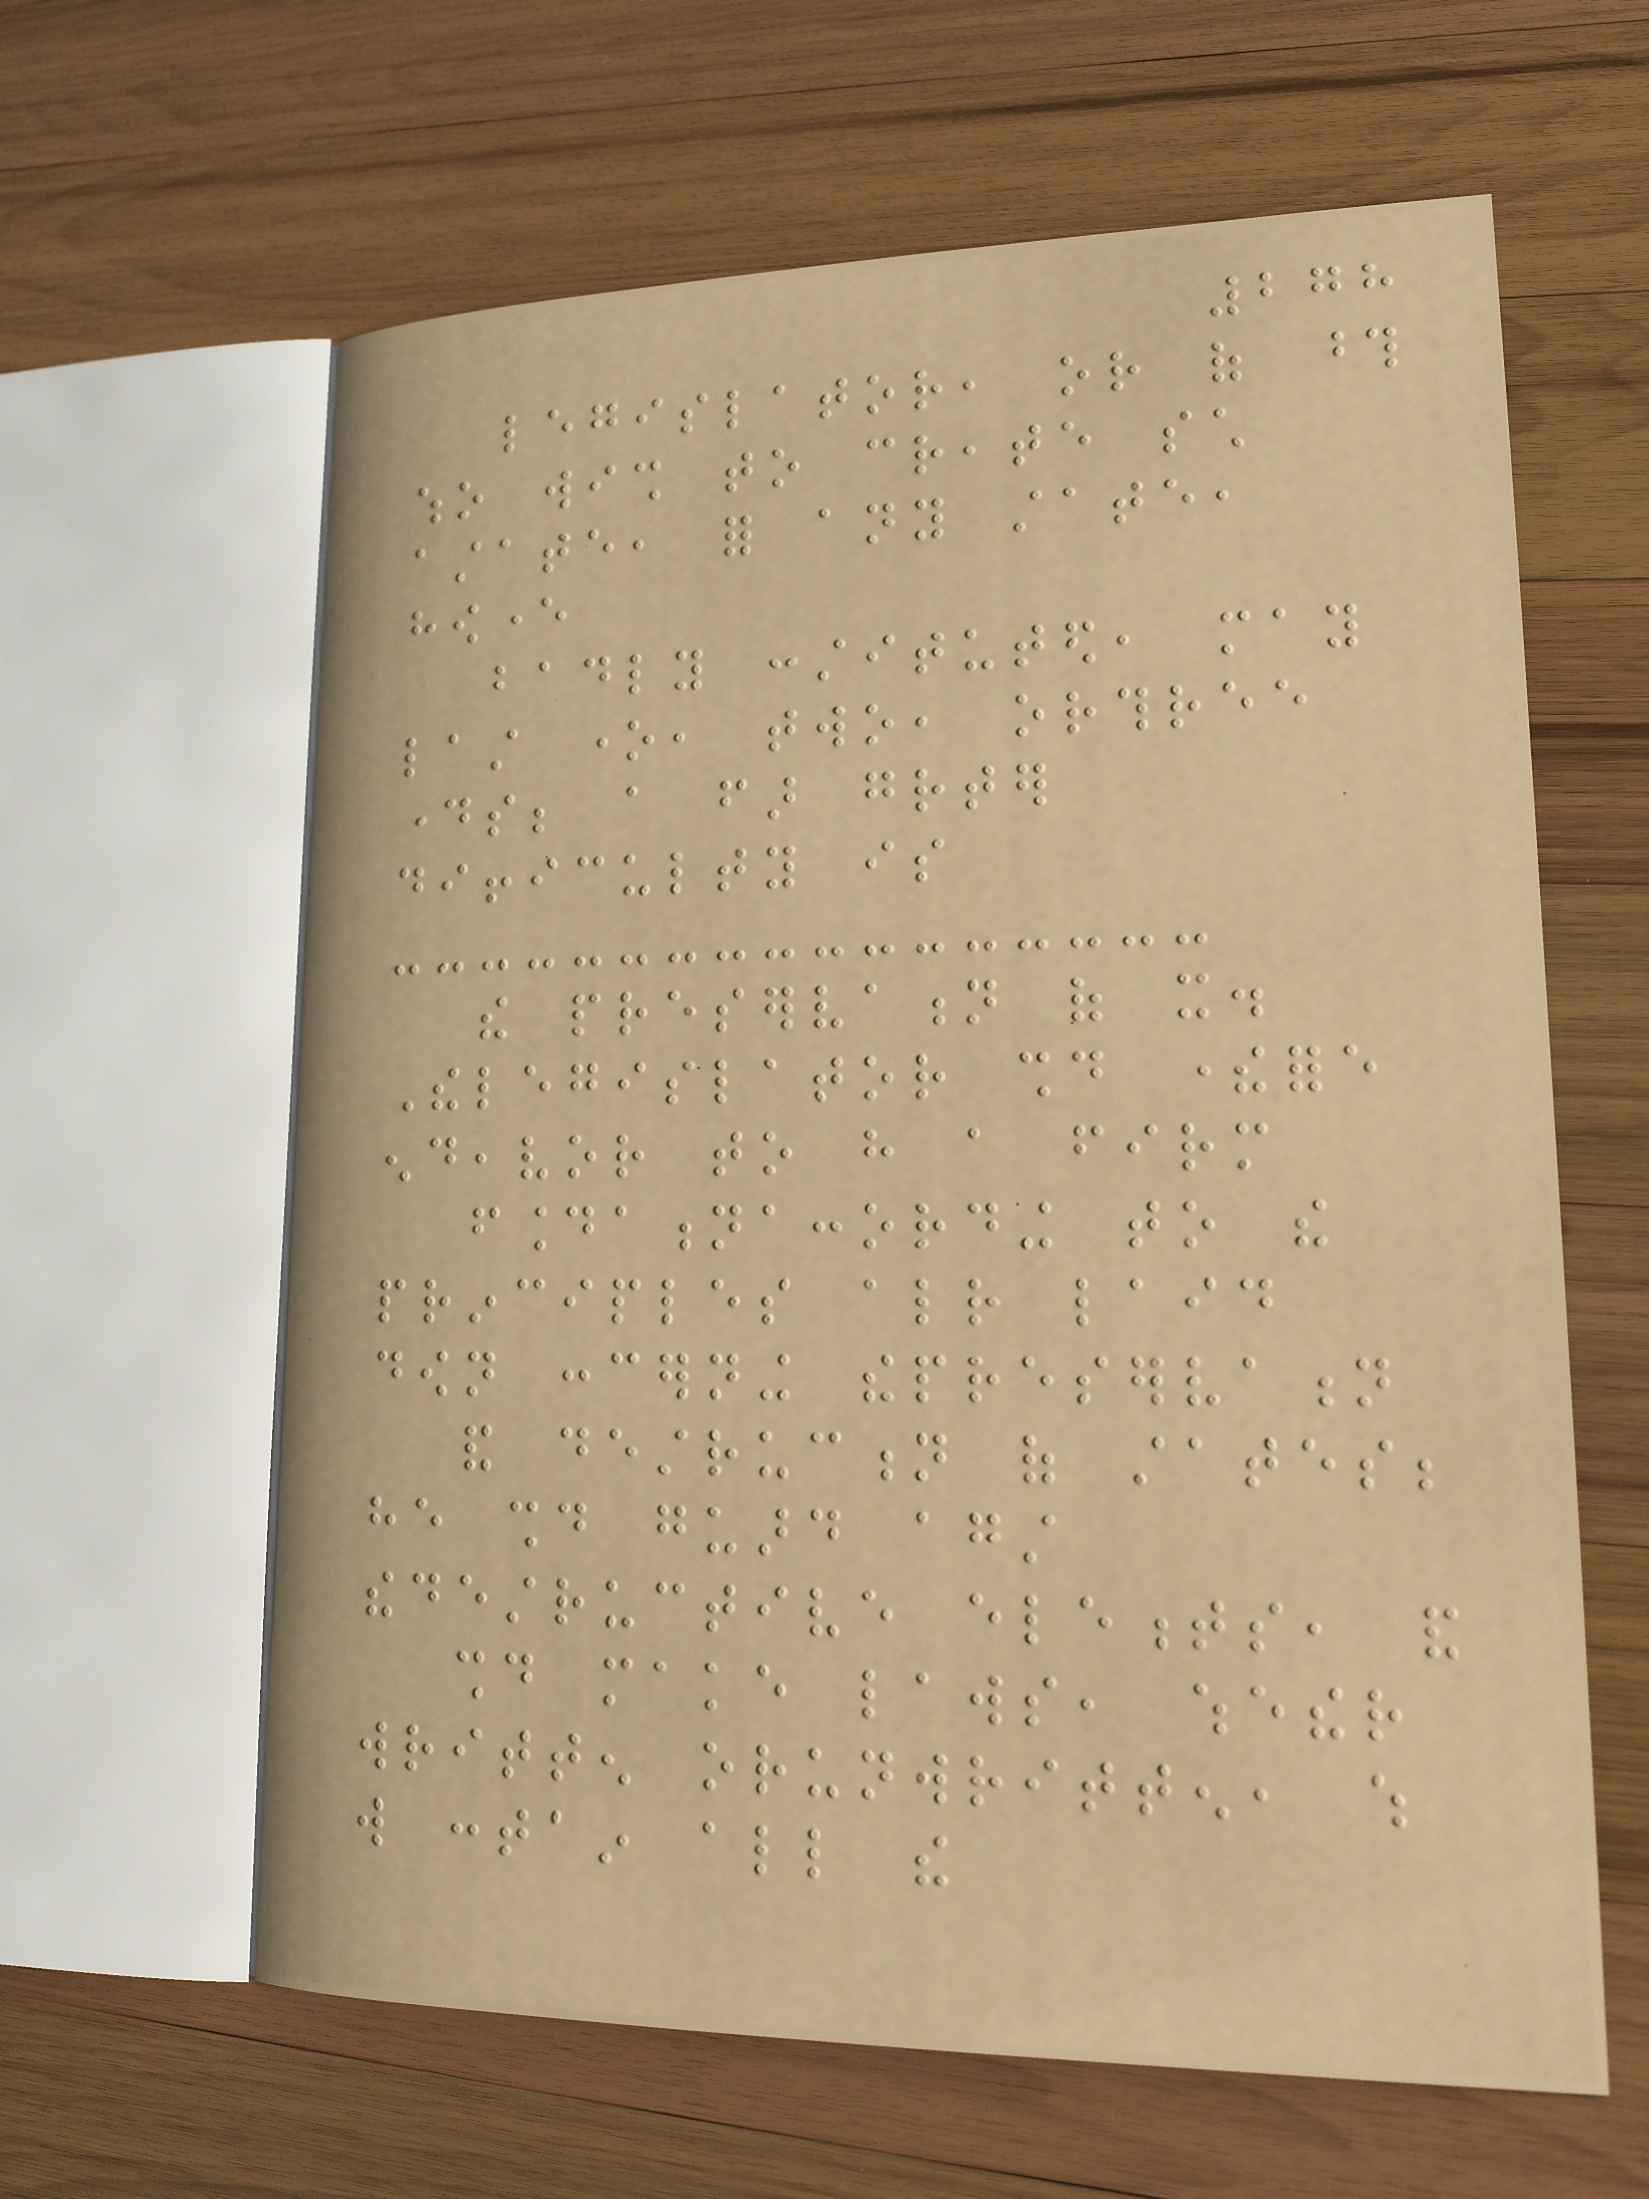278
legislator, or of those
who wish to create such
astate, for any state,
however
badly constituted, may
last one, two, orthree
days; a far greater
difficulty is
the preservation of it.
Thelegislator should therefore
endeavor to have a firm
foundationaccording to the
principles already laid
down concerning thepreservation
and destruction of states;
he should guard against
thedestructive elements, and
should make laws, whether
written orunwritten, which
will contain all the
